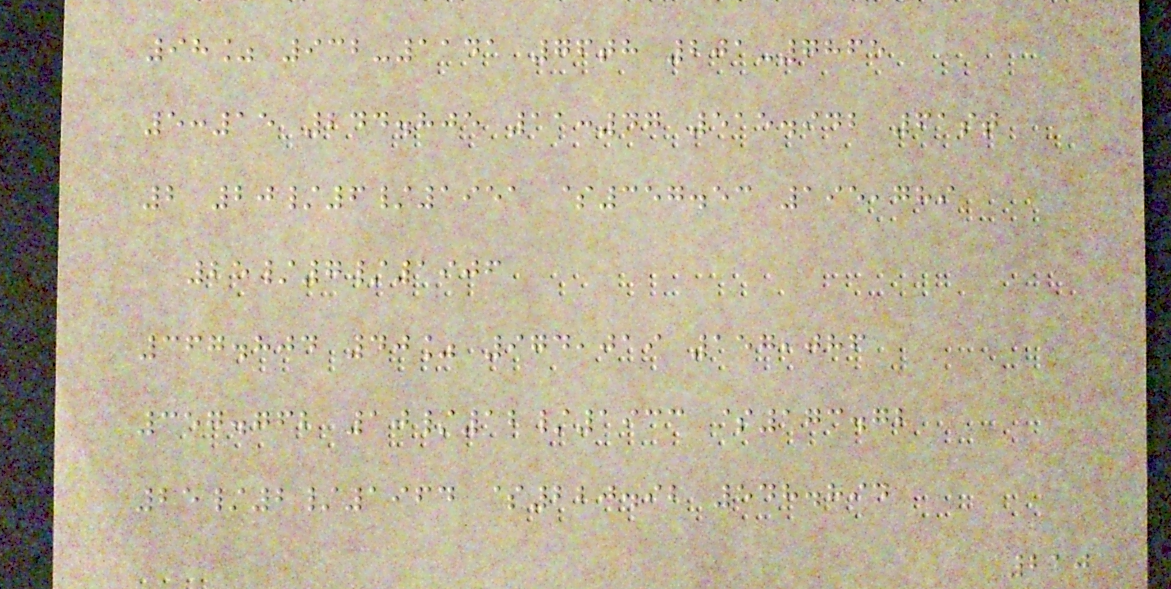98% 932-1141 76th 201-7865
5:15 244.805 11:47 515.942 61st
2 20/6/1951 $357.53 195,789
25/7/1906
367.804 40% 974,019 157,086
357.762 10/12/1933 $173.72
25/2/1964 $220.92 548.894
210
